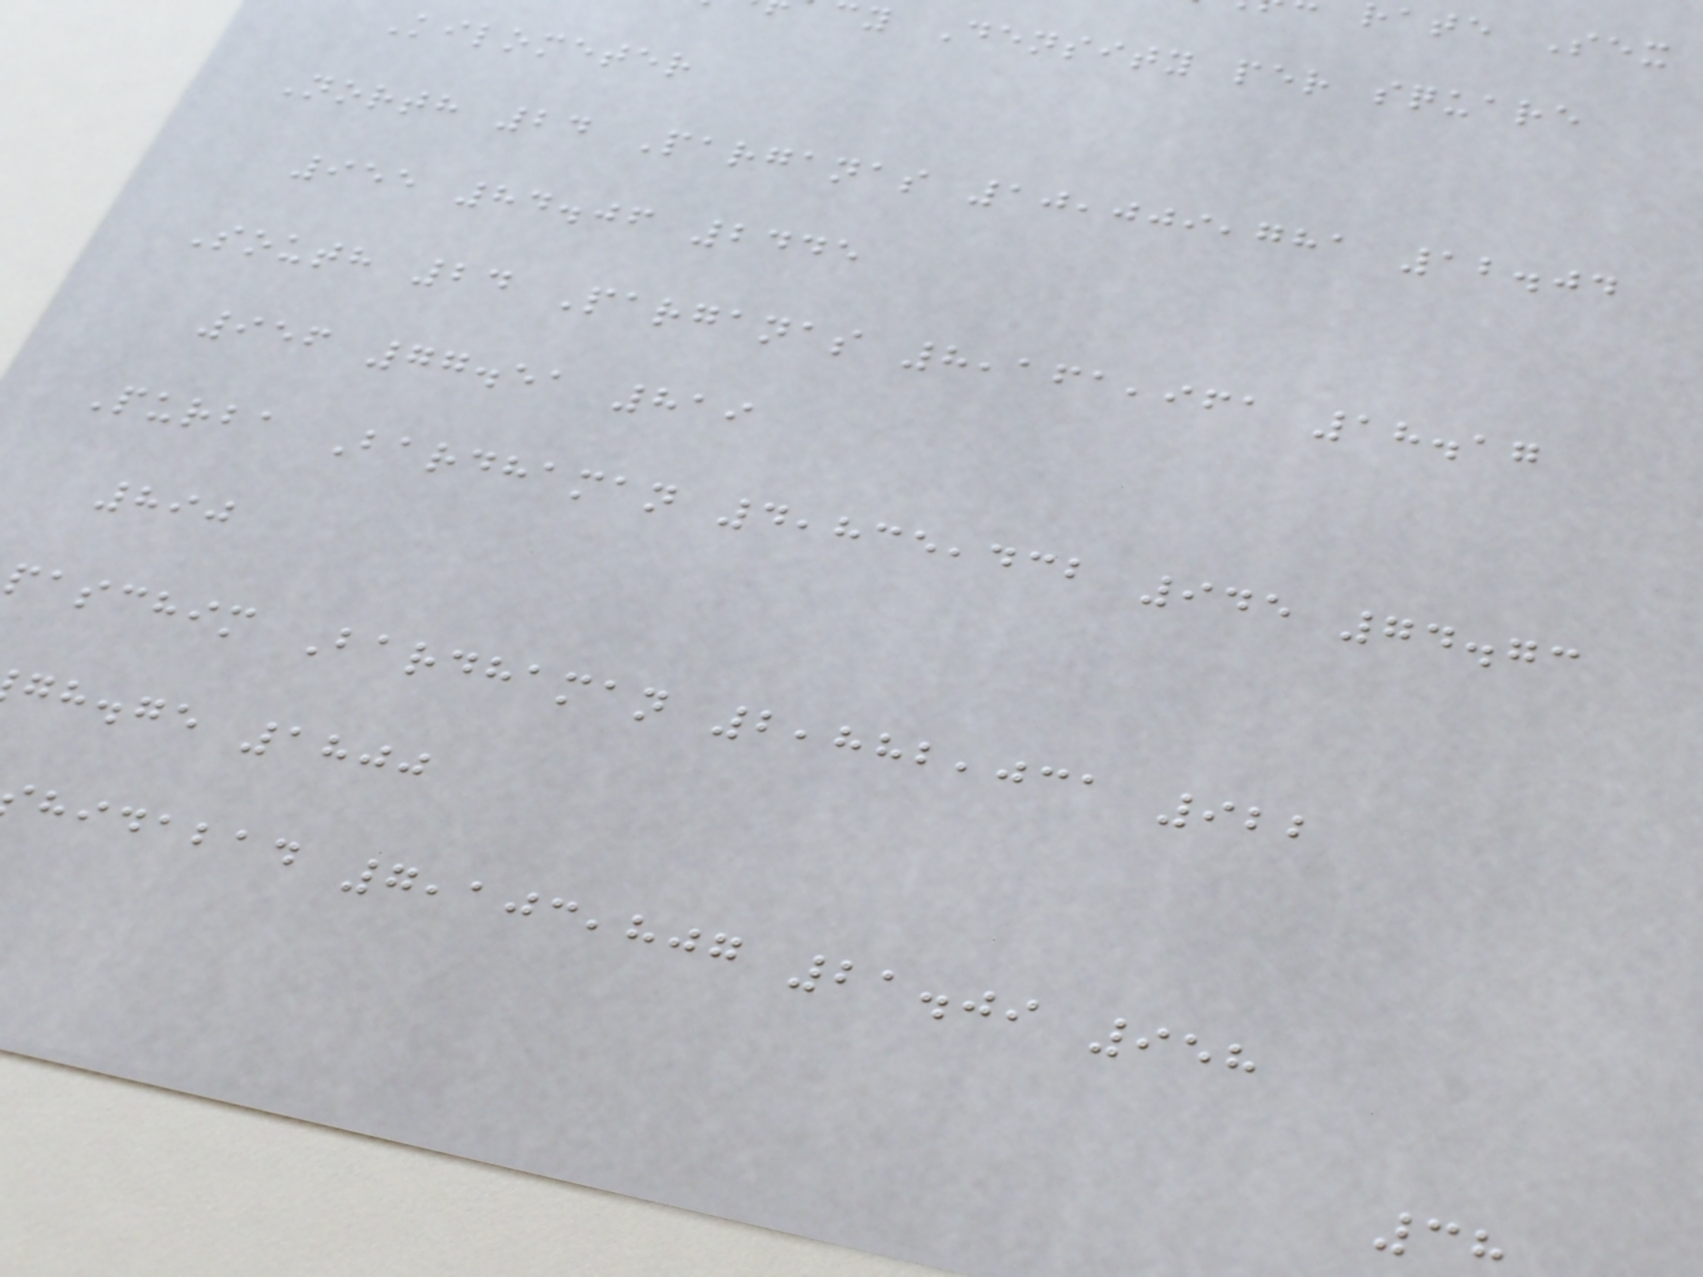y Density per square
Kilometer
North 24 Parganas 10,009,781 12.04
955 84.06 2445
South 24 Parganas 8,161,961 18.17
956 77.51 819
Purba Bardhaman 4,835,432 945 74.73
890
paschim Bardhaman 2,882,031 922
gh.ge 1800
hidabad 7,103,807 21.09 958
